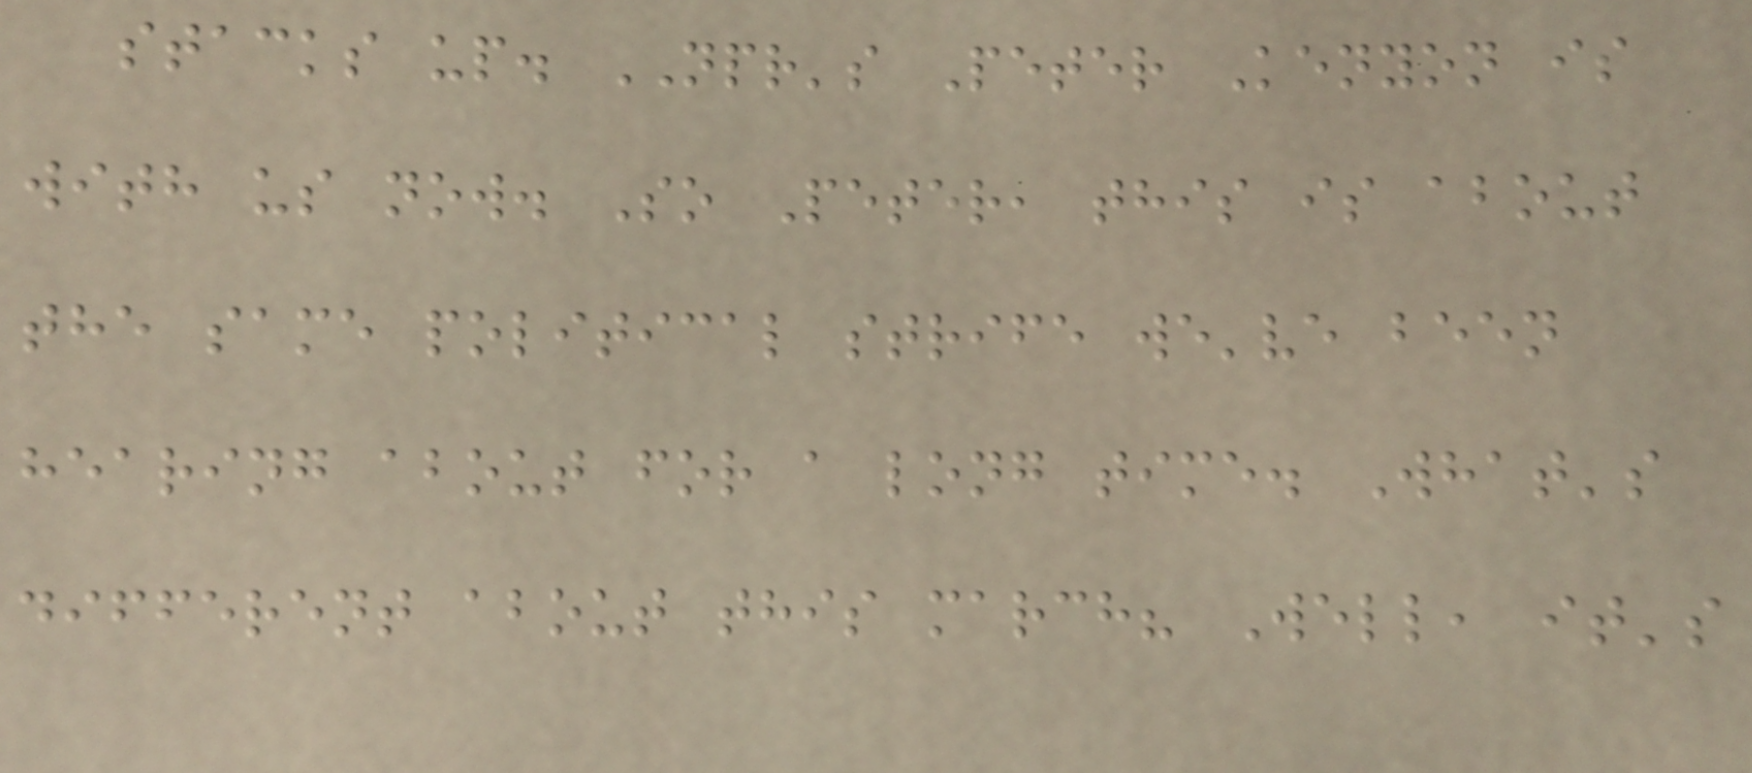stacks up. NPR's Peter Kenyon is
with us now. So Peter, this is about
the same political strife we've been
hearing about for a long time. What's
different about this march? Well, it's
